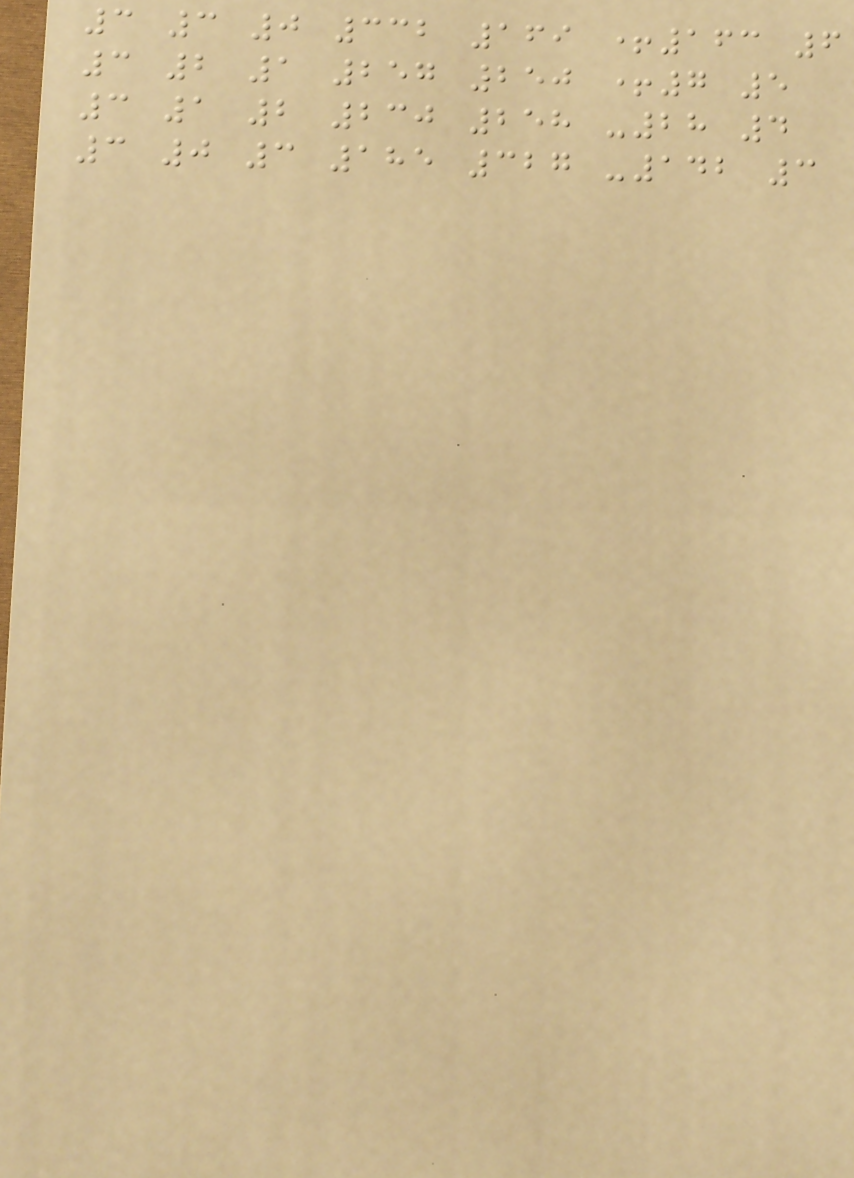3 3 0 332 169 +163 6
3 2 1 257 250 +7 5
3 1 2 230 258 -28 4
3 0 3 185 327 -142 3
